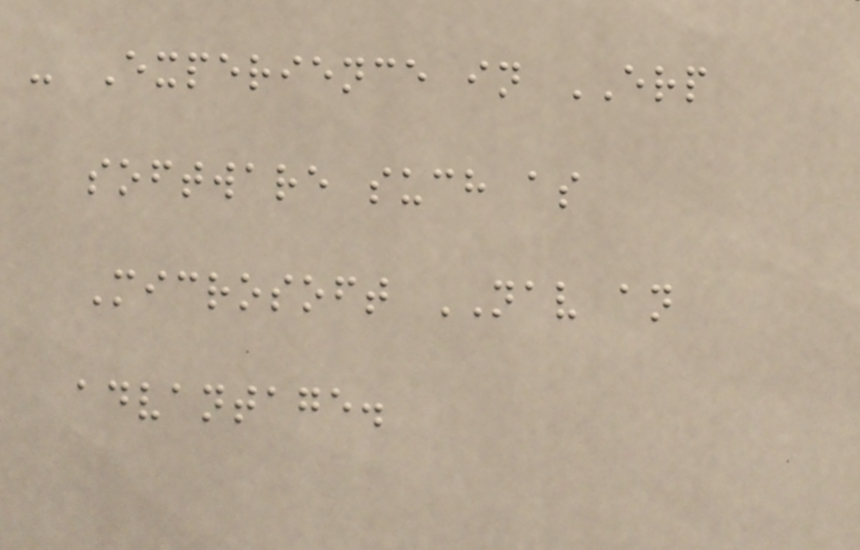- Experience in ERP
software such as
Microsoft NAV an
advantage.
